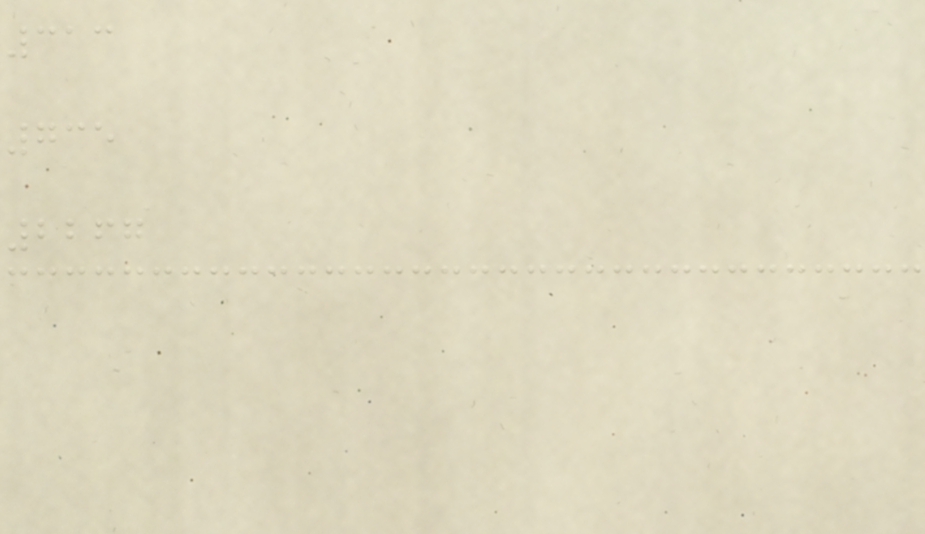313
735
2267
